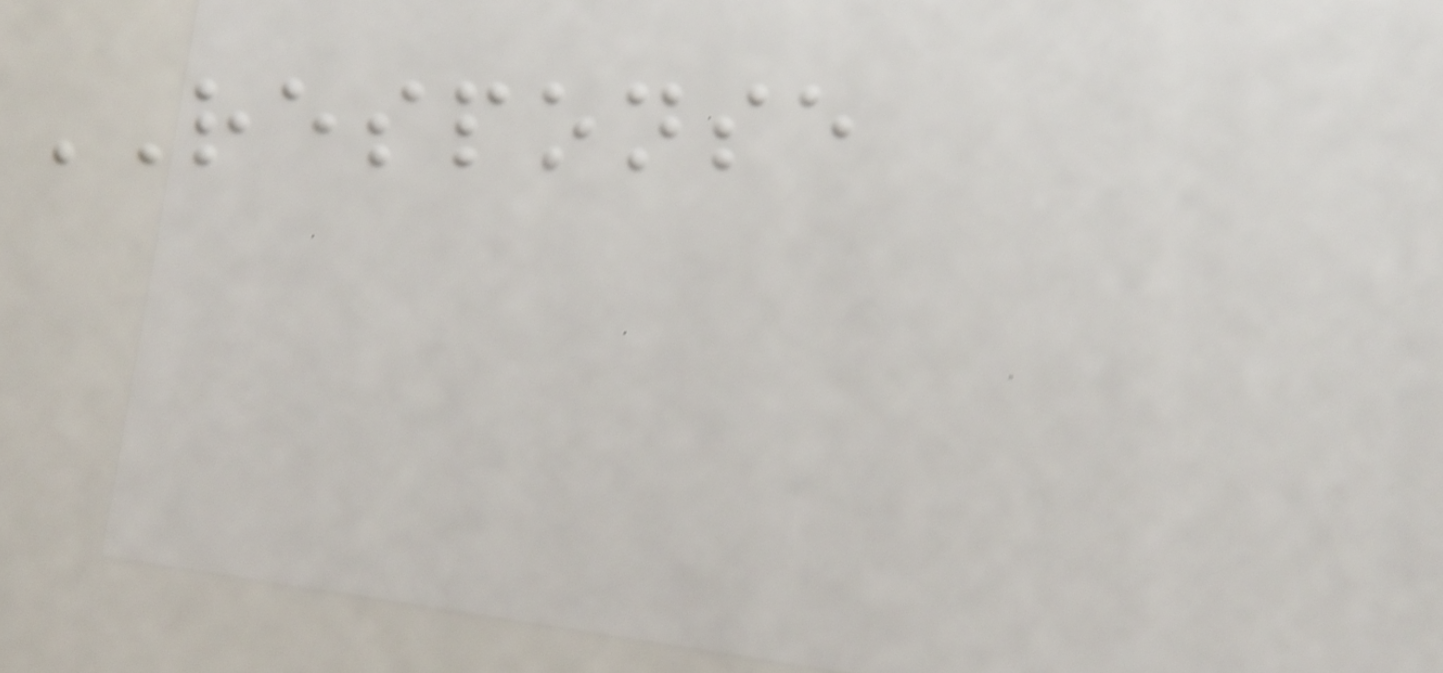RESPONSE
